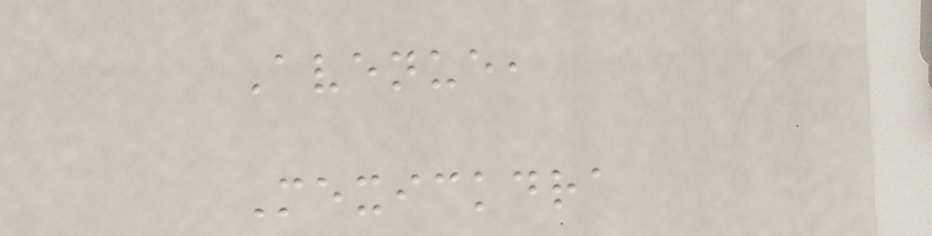Avenue,
Mexickdra
